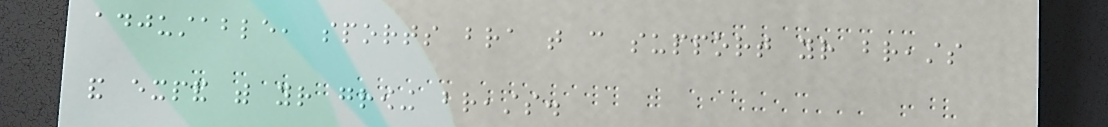adjustable, sports bra that can support your breasts
and expand with your growing breasts.
